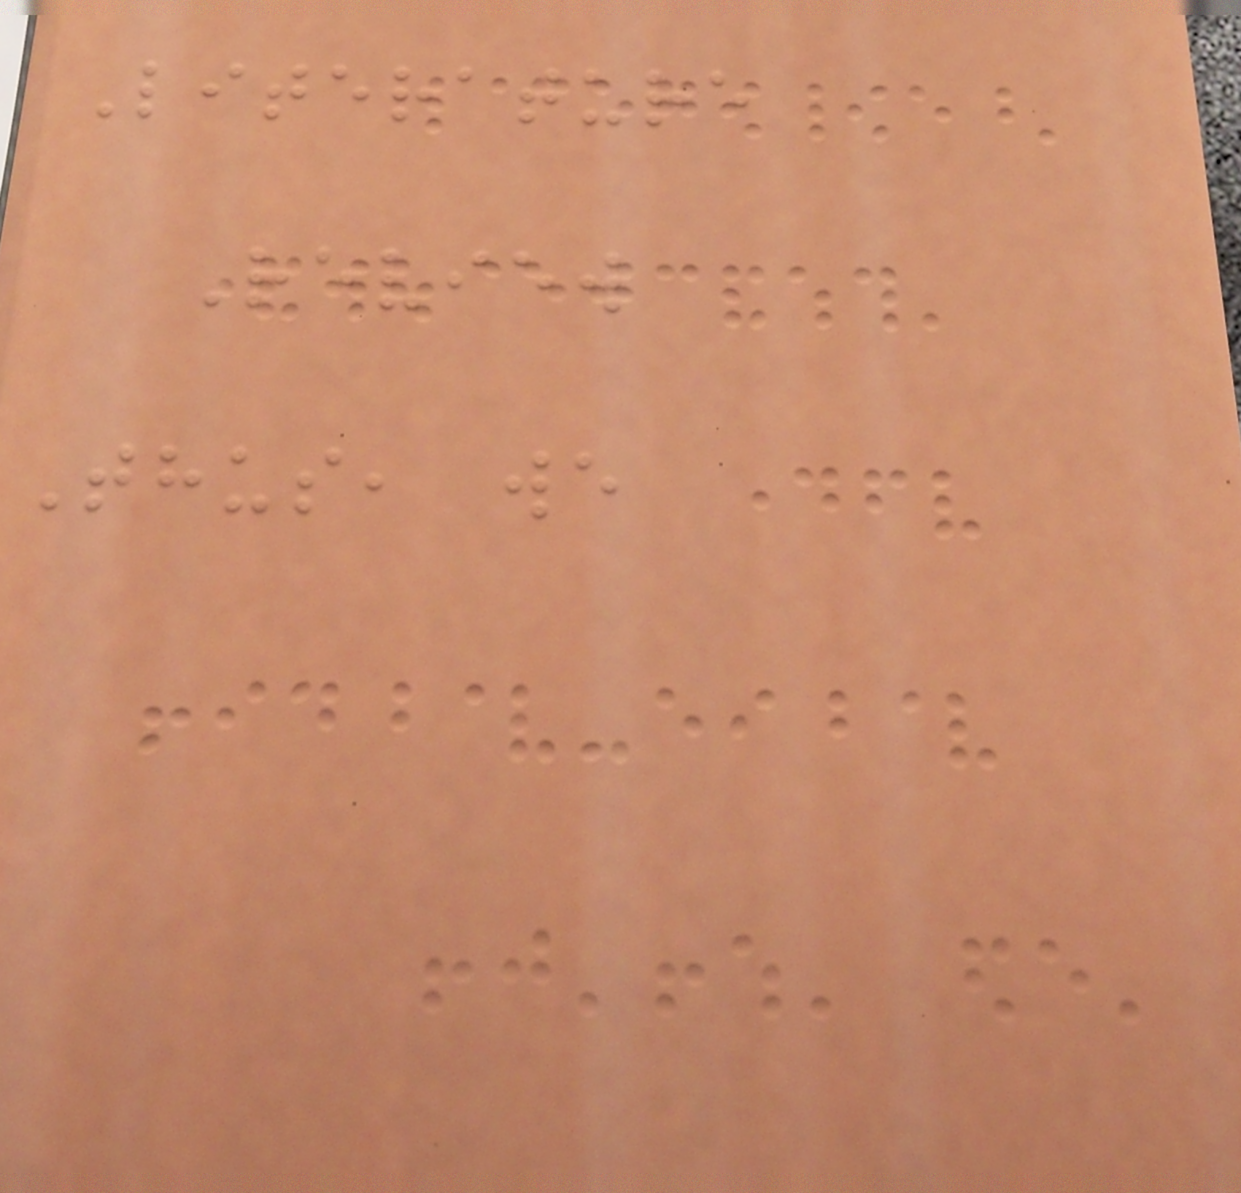Literature
Review
Thus, we
